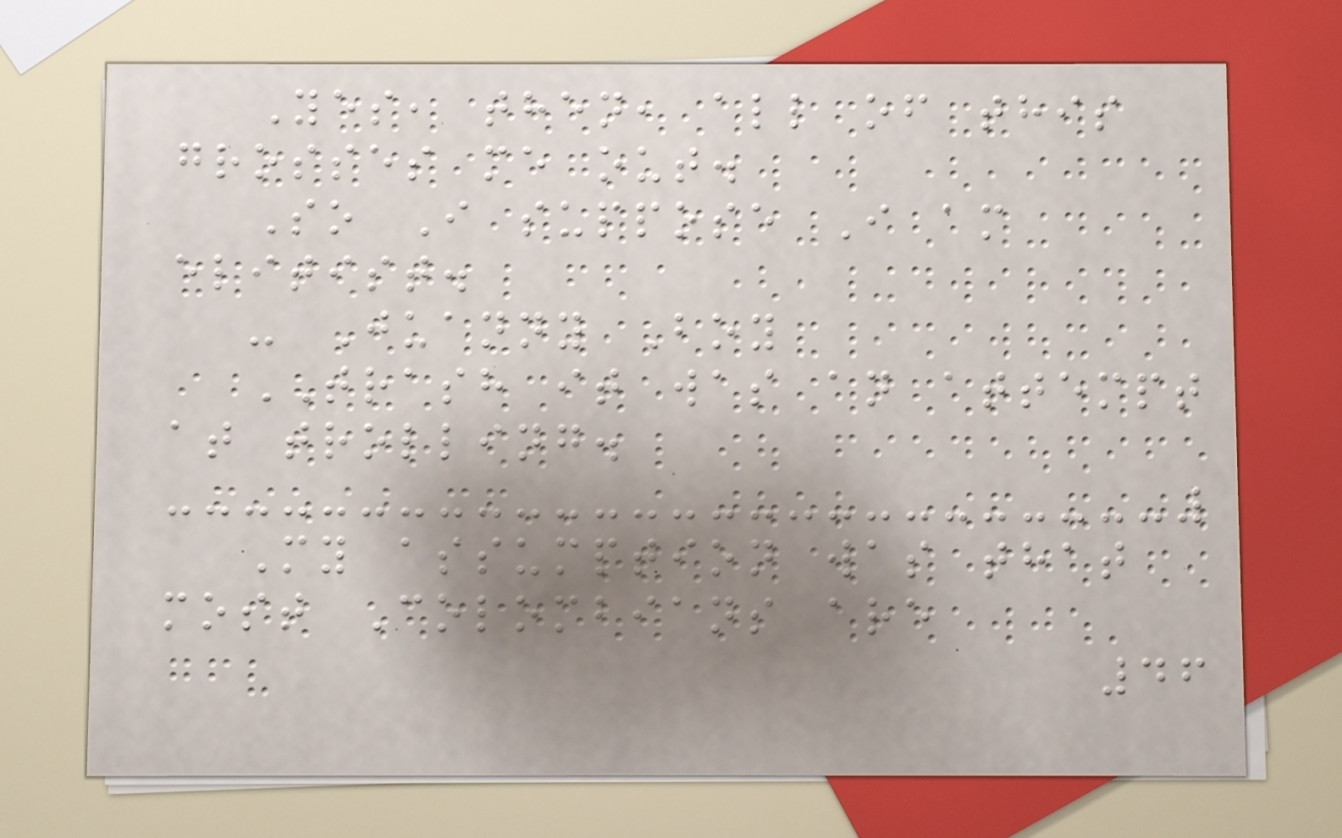Yes, then, all of this
grosses me out.
So I suppose I am
elitist.
- Juanny Boy
TRASH it was an attempt
at trolling.
My assumption was that
most Colombians are
46
